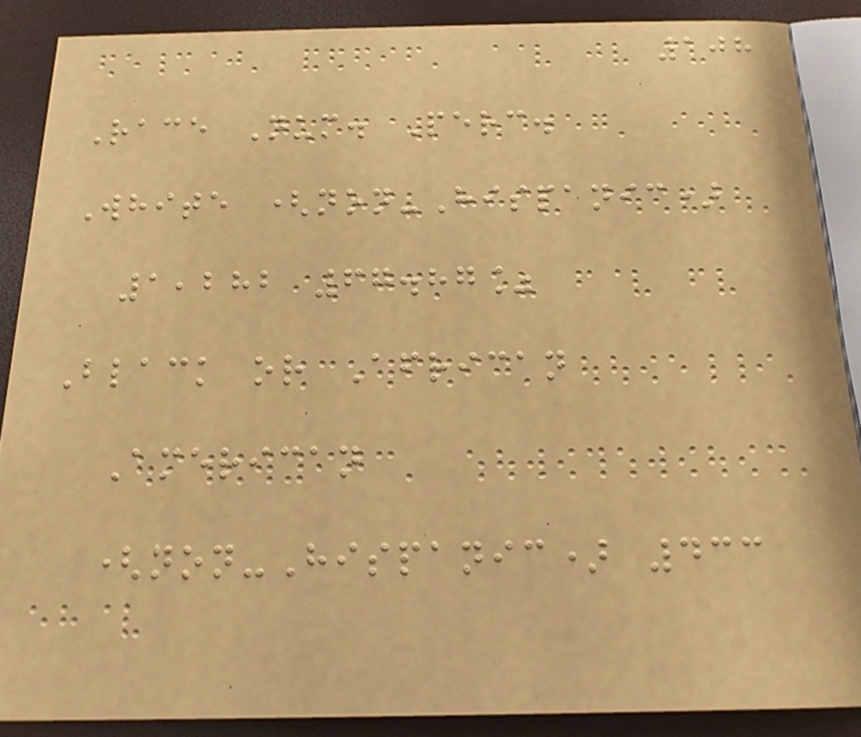108
Race Num. Perc.
White (non-Hispanic)
1,282 67.87%
Black or African
American
(non-Hispanic) 433
